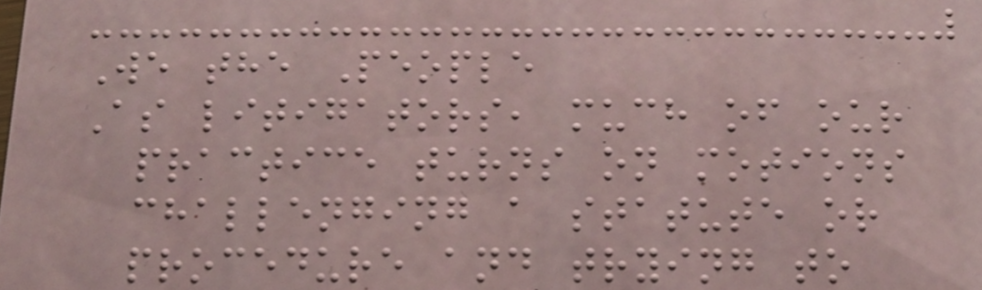We the People
As litigators, much of our
practice turns on motions
challenging a statute or
procedure and trying to
